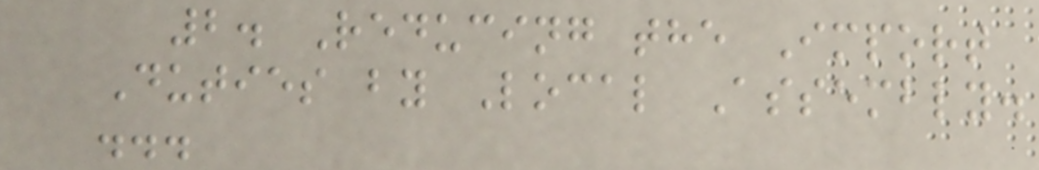2. Reducing the Import
Duties by Local Assembly.
...
